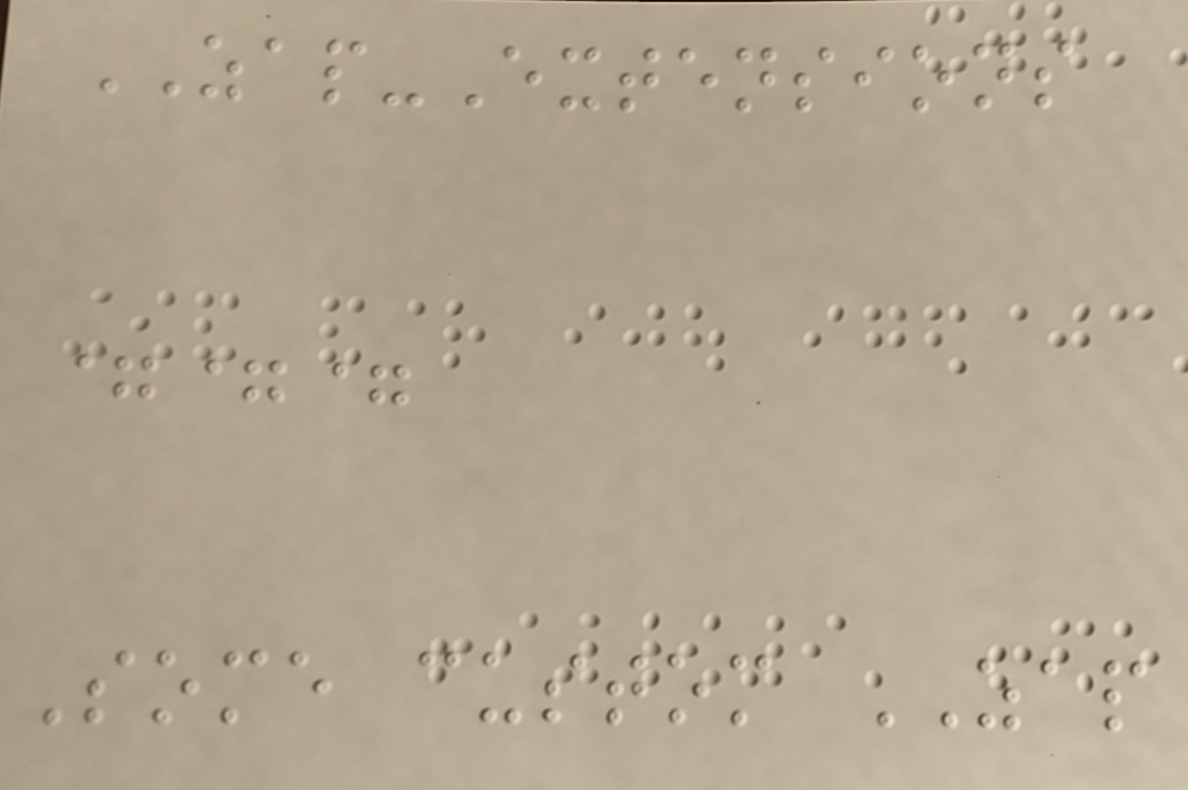ZAP-Extensions
===
Some custom ZAP
